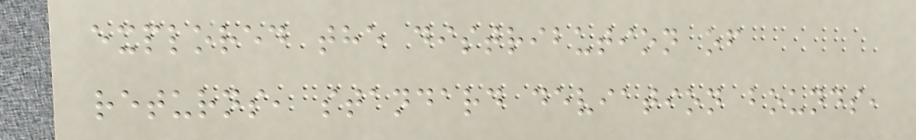explored the distribution of
returns, standard deviation bounds,
